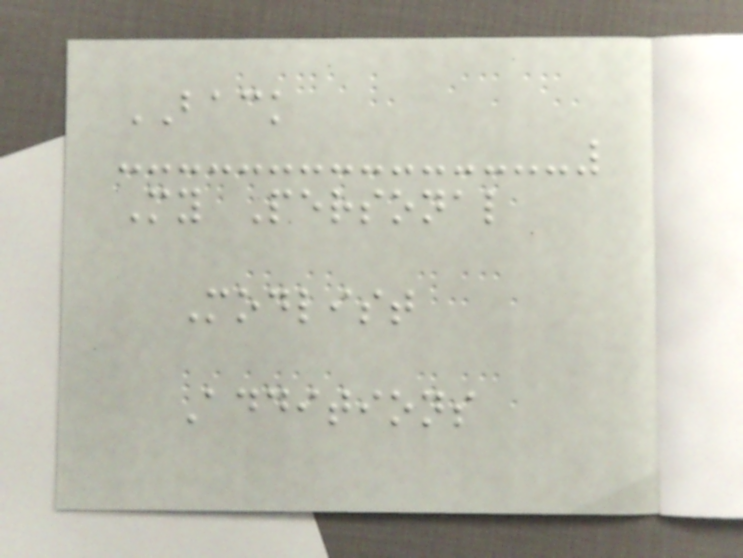BACK
My Personal
Modlist
Additions
